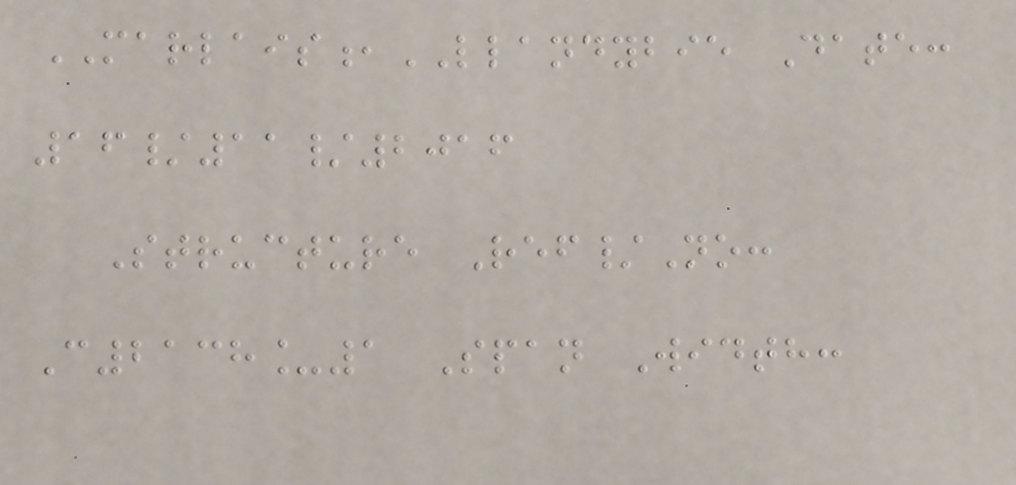MARLAIS,LLANDYBIE Date:
16/11/2016
Structure Ref/No:
C2138_1 Span Width:
